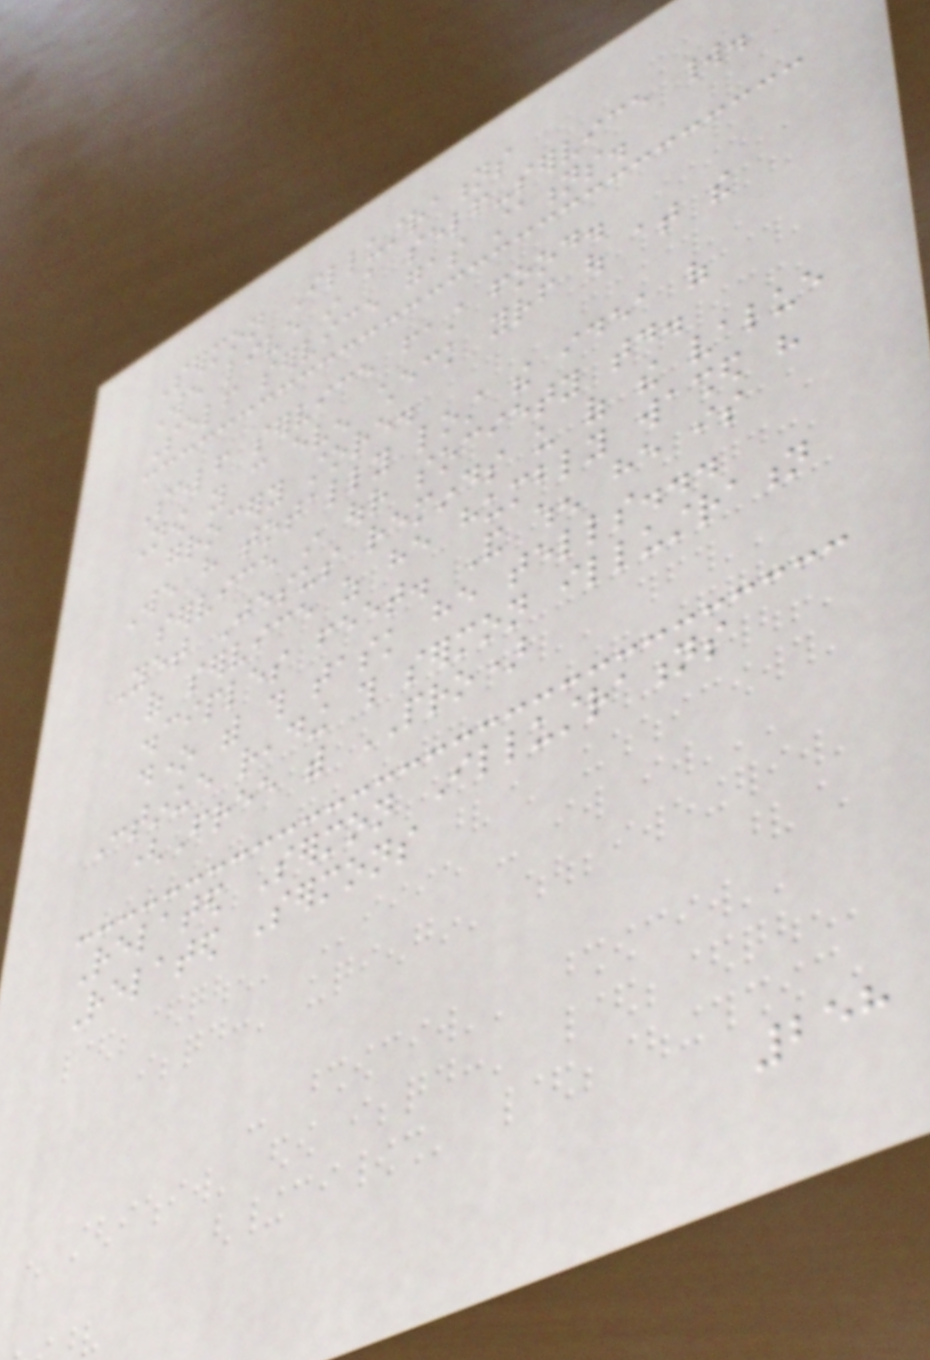Sermon Illustrations
We live in a self-service world.
Self service gas stations.
Self service fast food.
Now you can even check yourself out at the
grocery store.
We have totally lost the idea of
service in our society today.
Yet Jesus reminds us of the value
of service as he humbly washed his
disciples feet. And when he is
done with this task he tells...
Continue reading this sermon illustration
(Free with PRO)
Related Sermon Illustrations
Related Sermons
258
